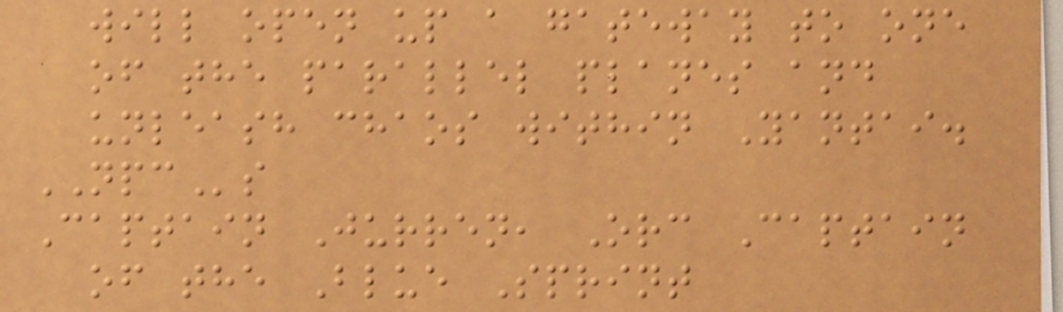will open up a gateway to one
of the parallel planes and
unleash chaos within Yantai.
NPCs
Captain Jurren, Orc Captain
of the Blue Sprint
